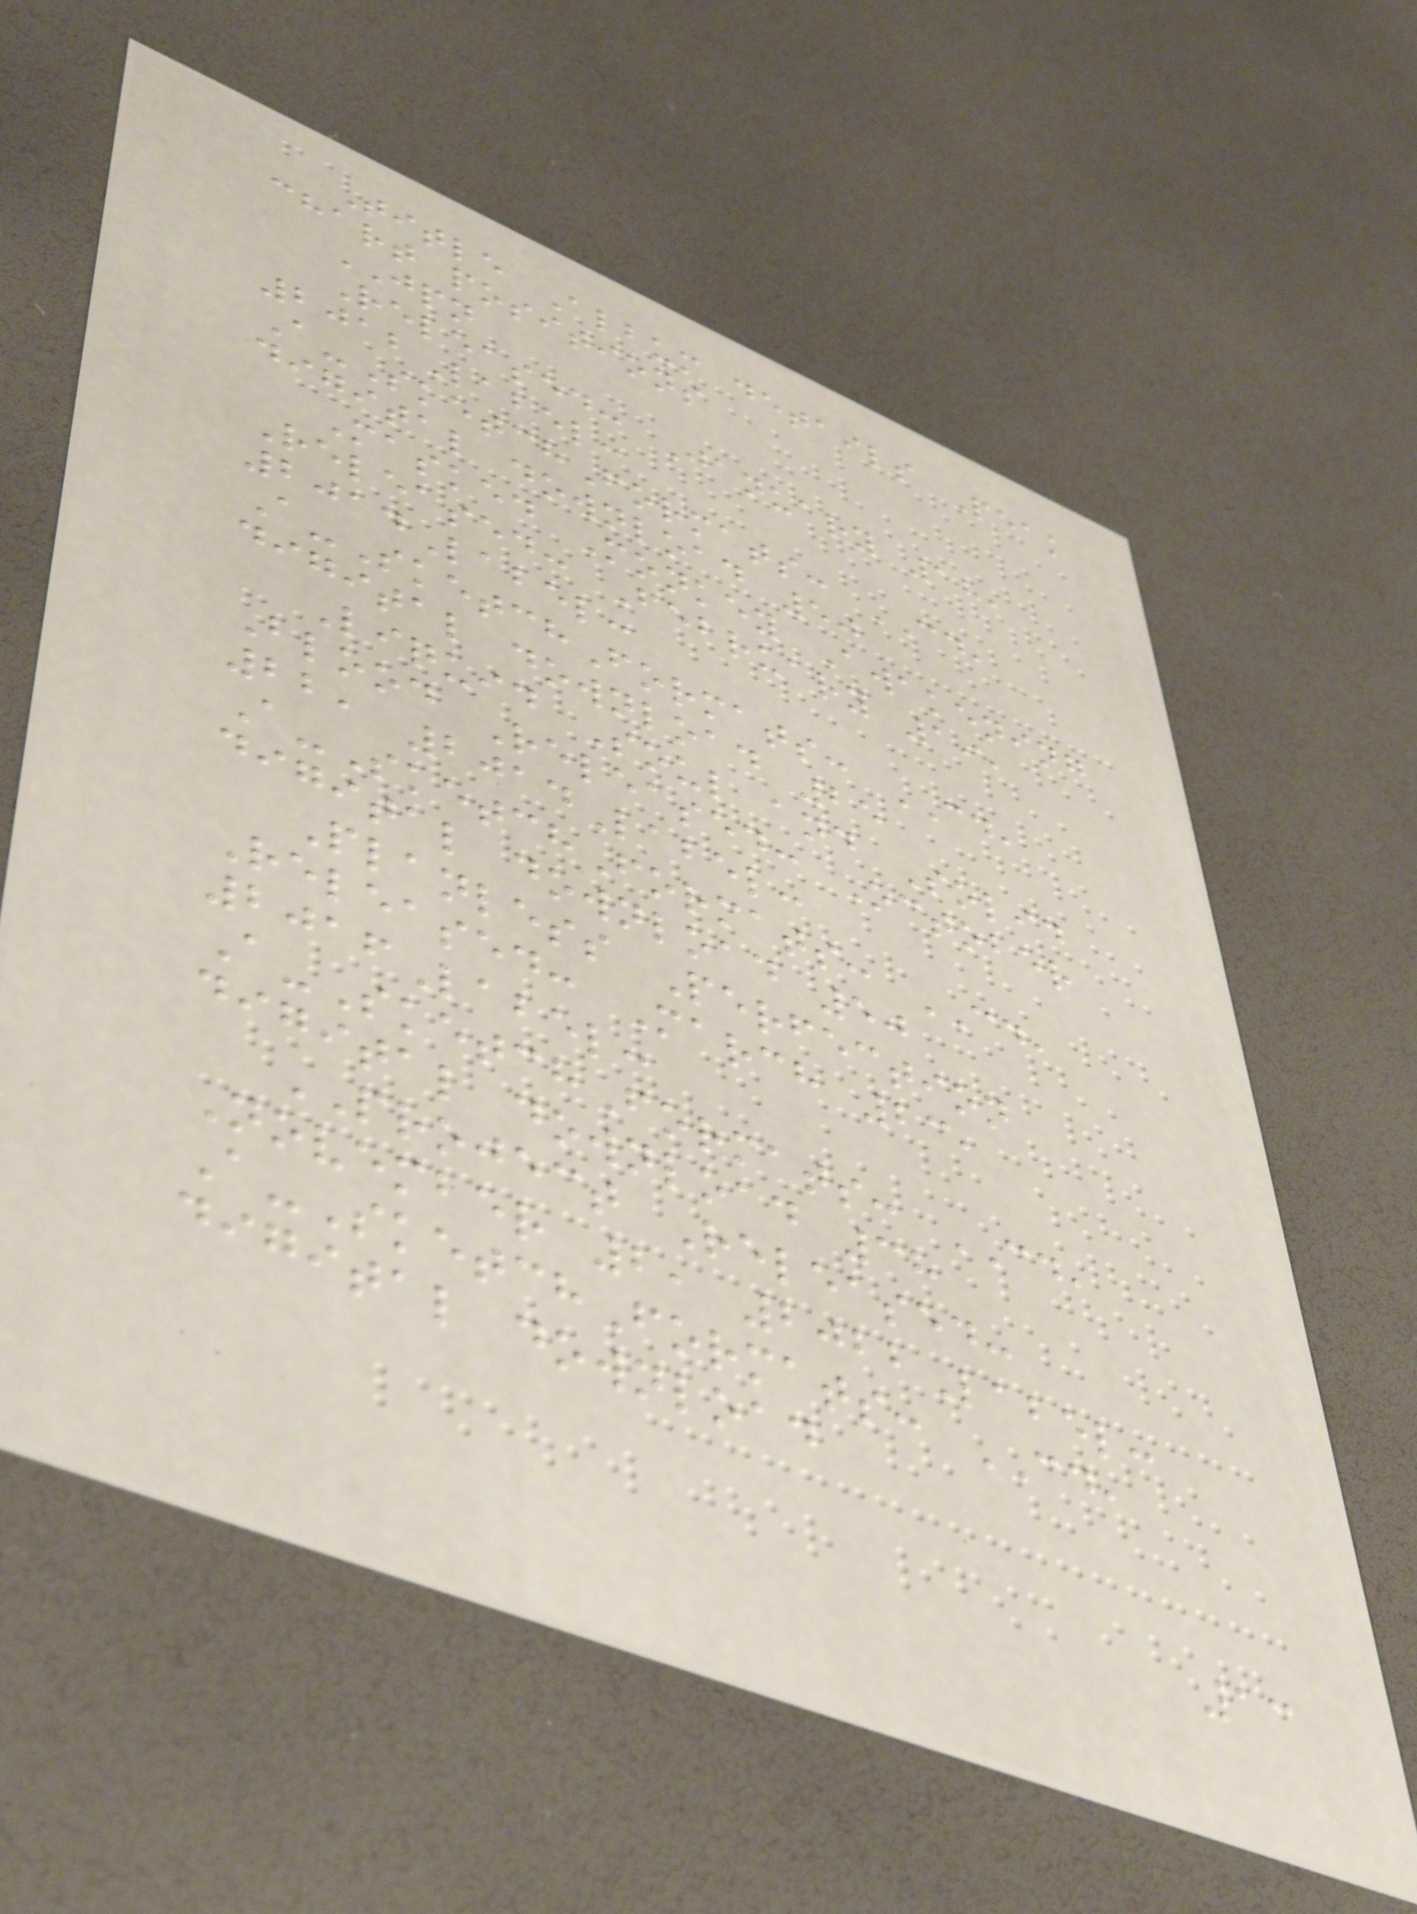Title Album details Peak
chart positions
JPN
Released: January 18,
2012Label:
A-SketchFormats: CD,
digital download 50
Masked Monkey Awakening
Released: February 19,
2014Label:
A-SketchFormats: CD,
digital download 25
Liquid Soul and Solid
Blood Released: October
22, 2014Label:
A-SketchFormats: CD,
digital download 50
Planless Perfection
Released: March 23,
2016Label:
A-SketchFormats: CD,
digital download 38
PROJECT Released:
November 2, 2022Label:
A-SketchFormats: CD,
digital download
13
